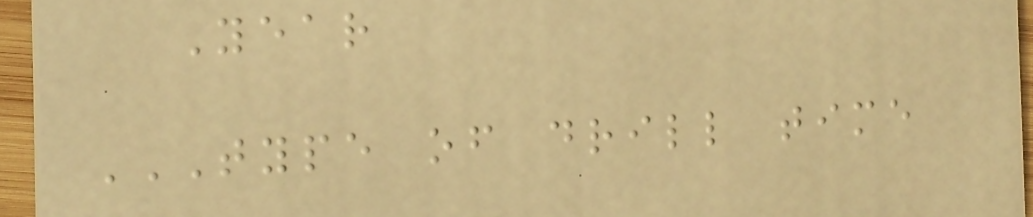Year
TYPE OF DRILL TIME
